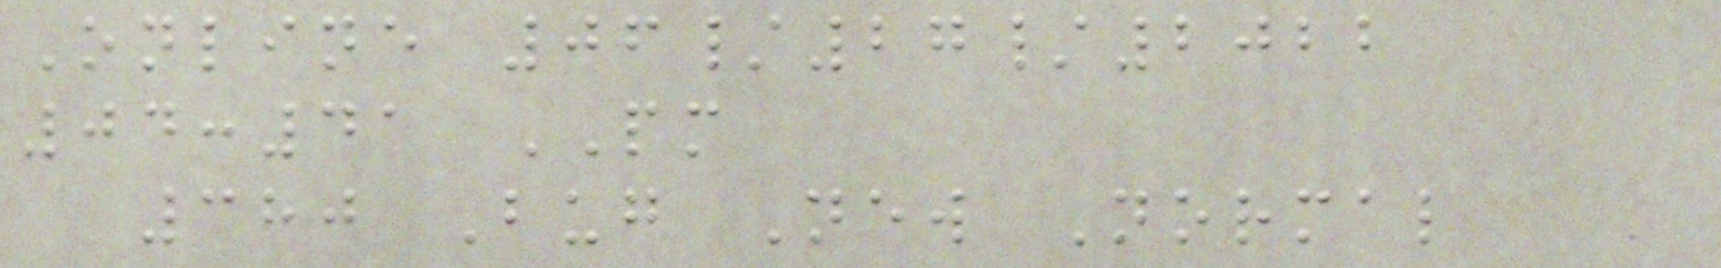Online 06/27/2022
04:41 PM
380 Bug New Normal
